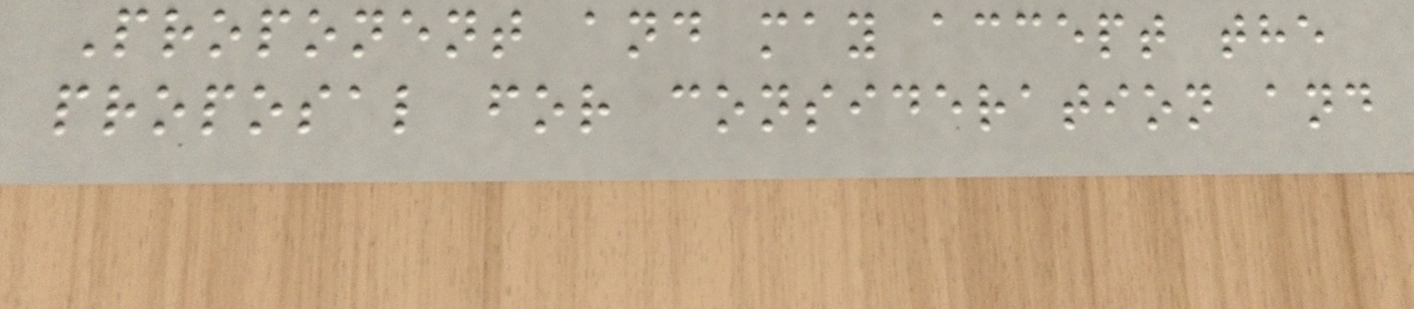Proponent and may accept the
proposal for consideration and
